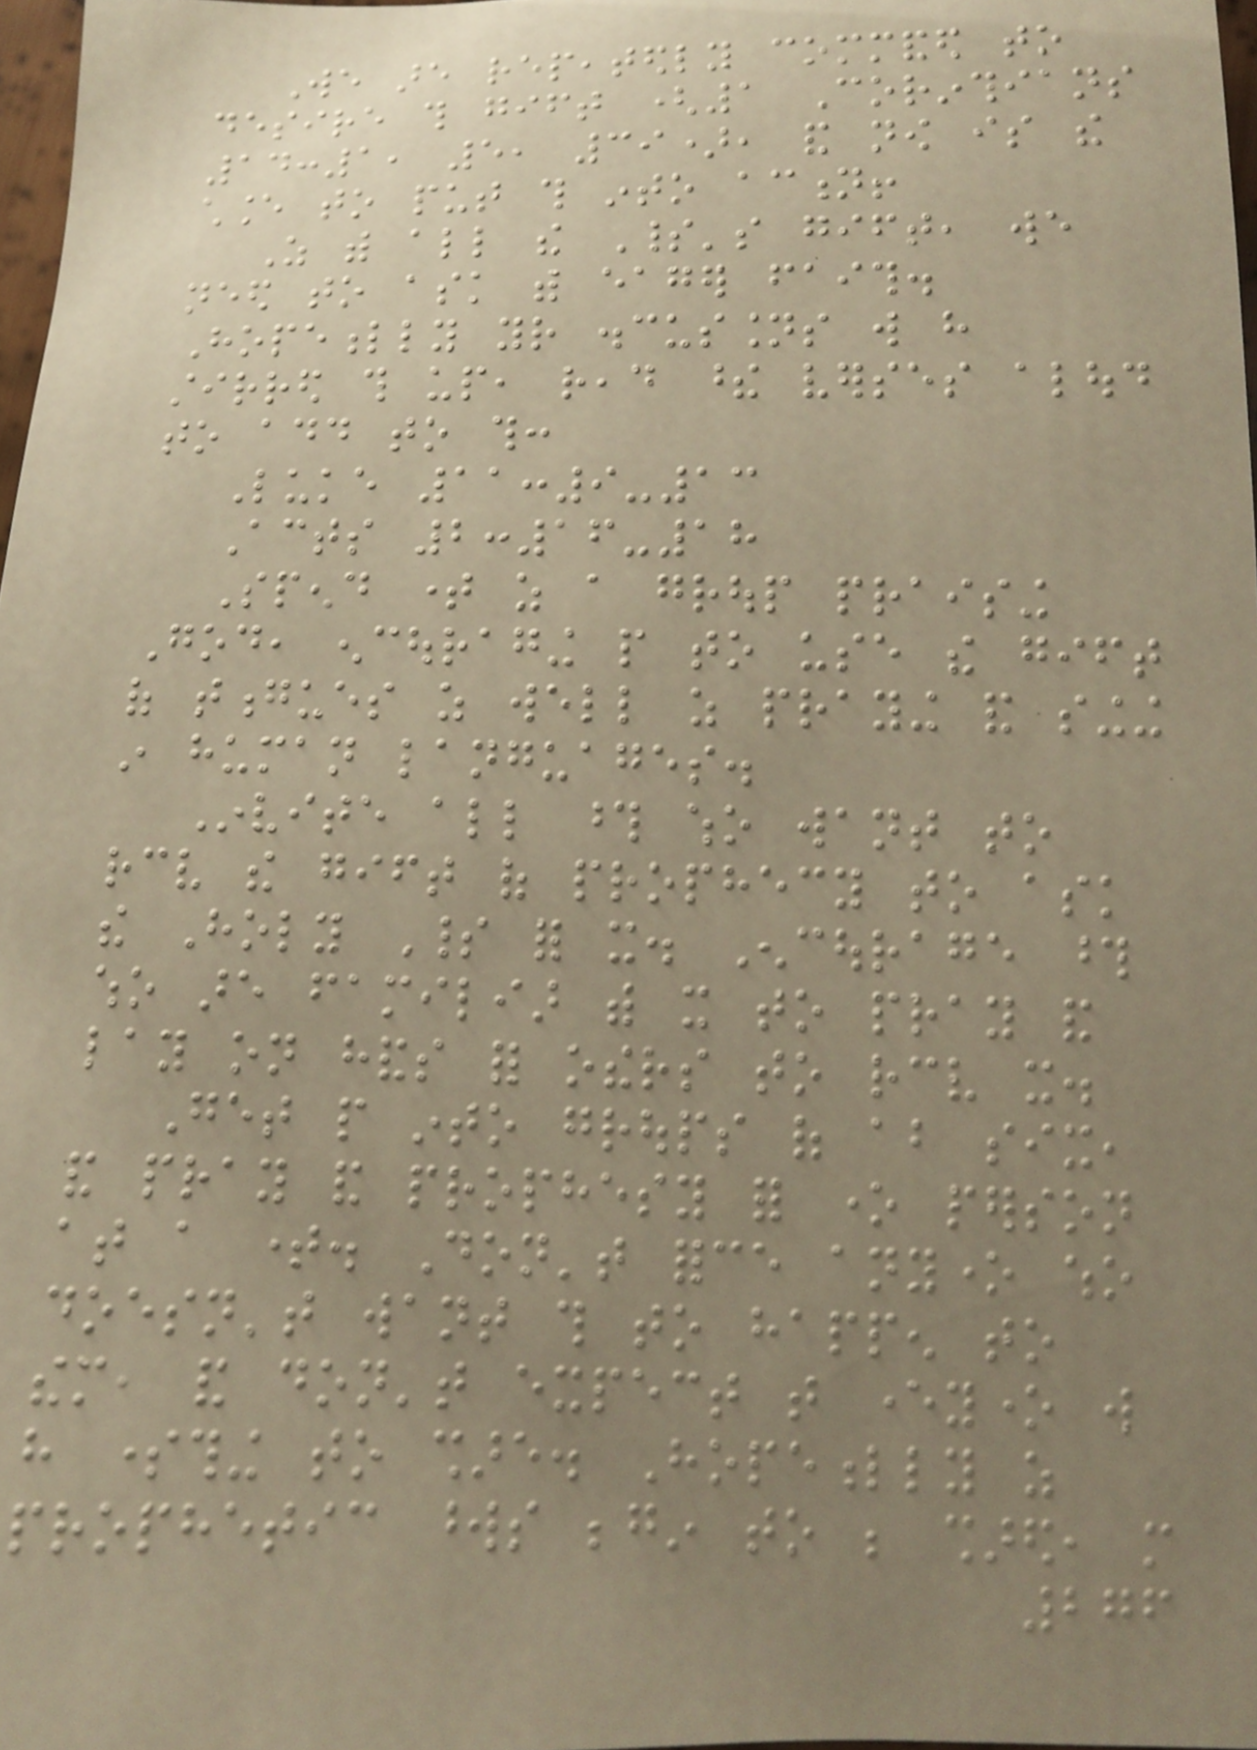We are repeatedly commanded to
desire this gift (1 Corinthians
14:1, 5, 39), and now is the
chance to put this into action!
As with all the Spirit's gift, we
need to ask with eager faith.
Hopefully your discussions will have
stirred this up, read these verses aloud
to add to this:
Luke 11:9-13
Acts 2:16-18
Spend time as a group praising
God, encouraging people to use the gift
of tongues as well as praying and singing
in human languages.
Invite all those who want to
receive the gift of prophecy to ask
the Holy Spirit for it. Encourage those
who are familiar with it to pray and
lay on hands for others to receive it.
Get people into groups of about six,
and pray and prophesy for one person
at a time. Don't force anyone who
doesn't want this to happen to
them, and don't expect that everyone will
have something to share. Hopefully as
prophetic words begin to be shared, more
276
